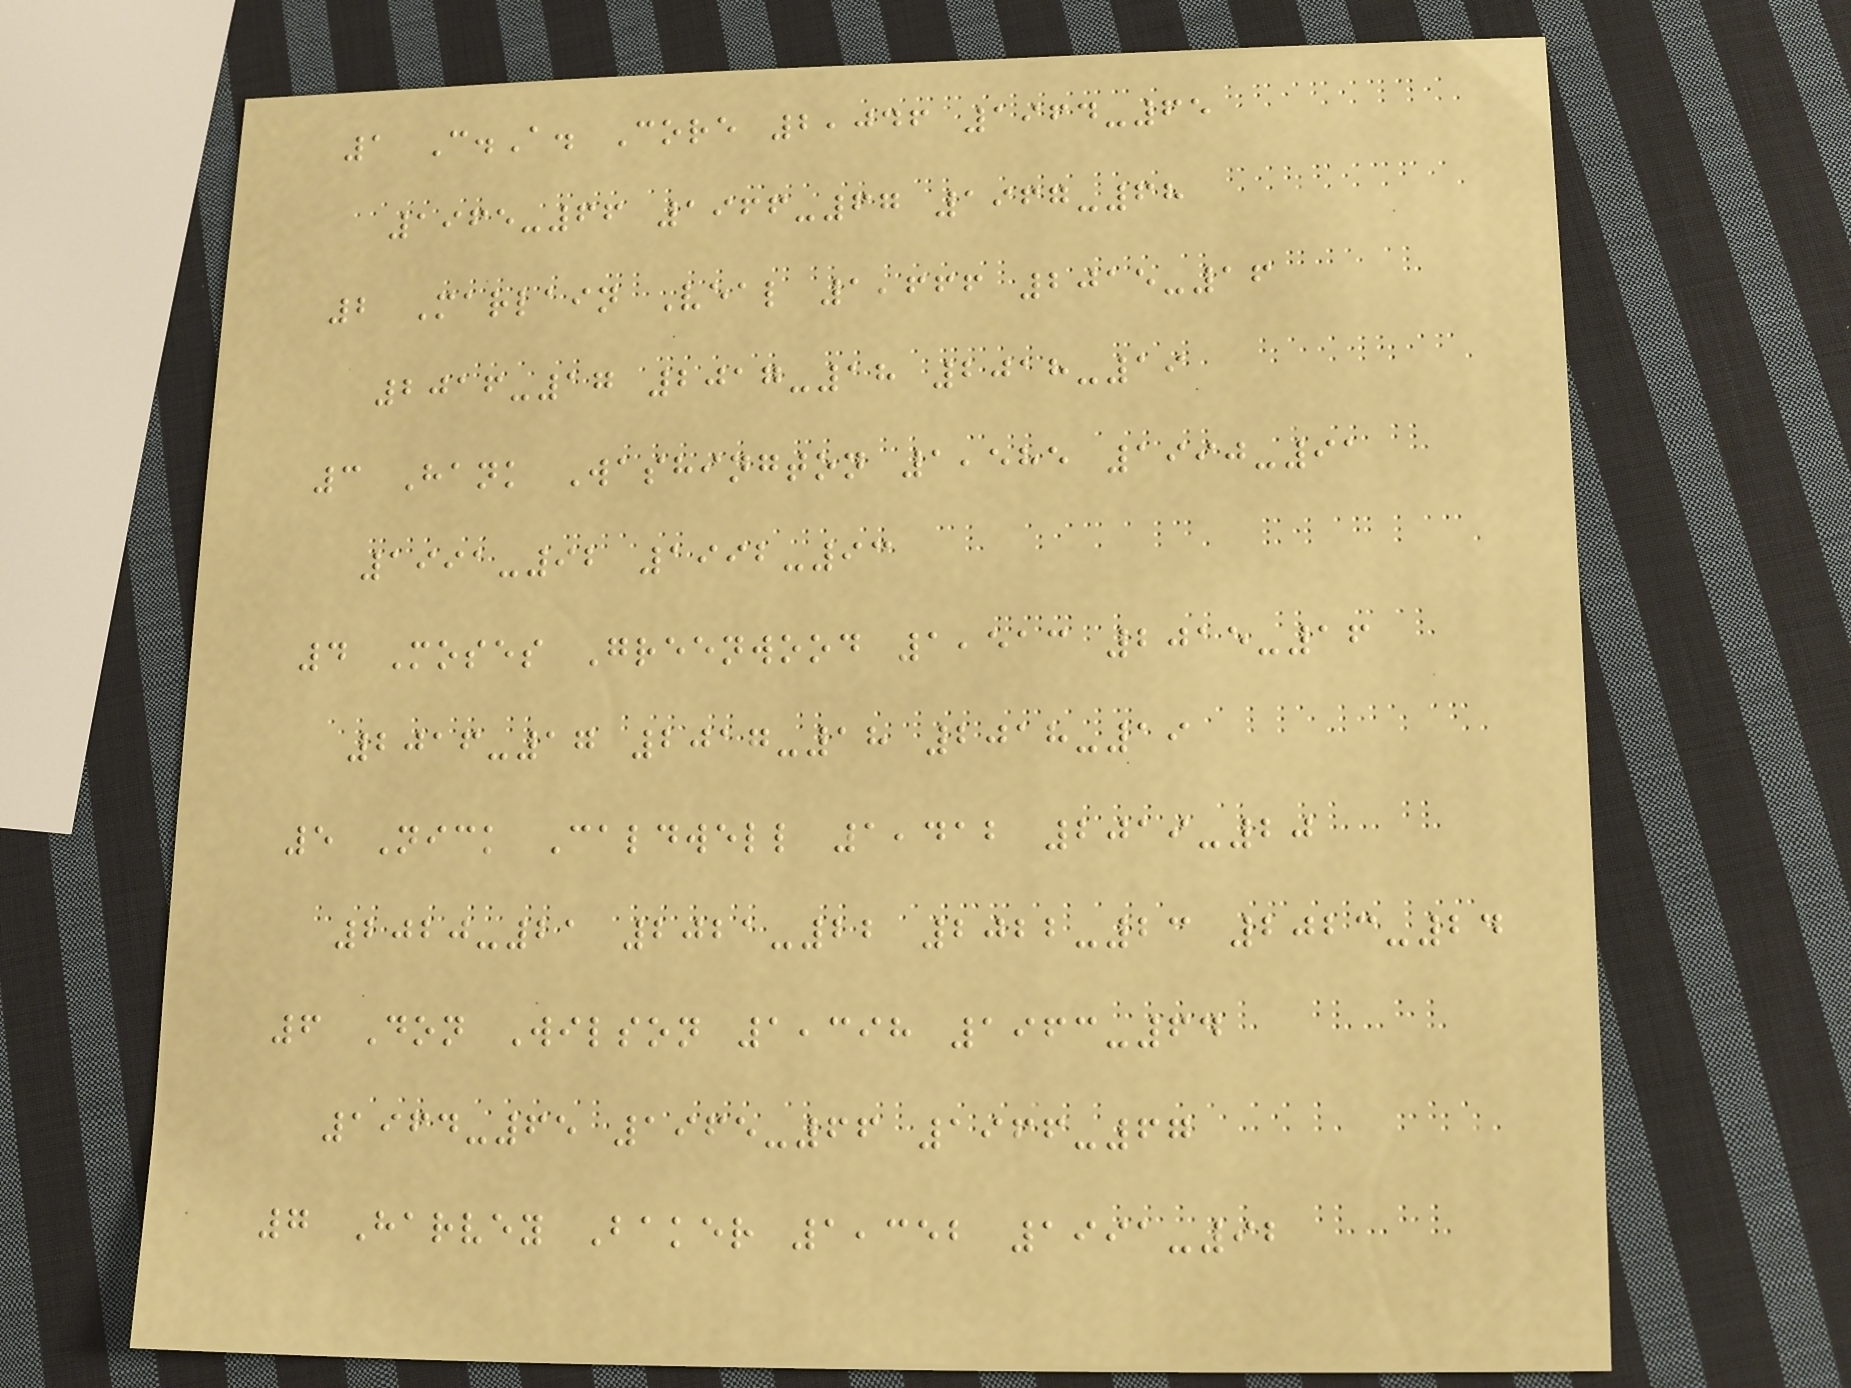1 C.A. Core 2,046 1964-65
1965-66 1966-67 1967-68
2 Marlain Veal 1,666 2015-16
2016-17 2017-18 2018-19
3 Hank Washington 1,585 1990-91
1991-92 1992-93
4 Moses Greenwood 1,513 2015-16
2016-17 2017-18 2018-19
5 Nick Caldwell 1,412 2019-20
2020-21 2021-22 2022-23 2023-24
6 Don Wilson 1,398 1963-64
1964-65 1965-66 1966-67
7 Harvey Baker 1,352 1991-92
